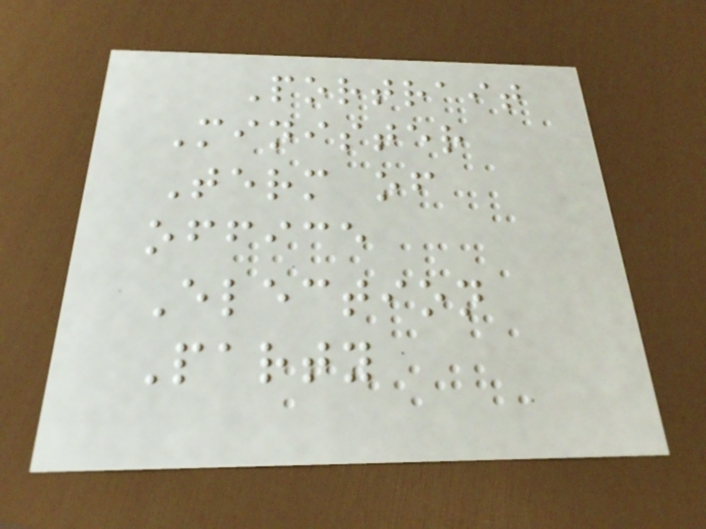Portrait
Minister
Term of
office
Election
Party
